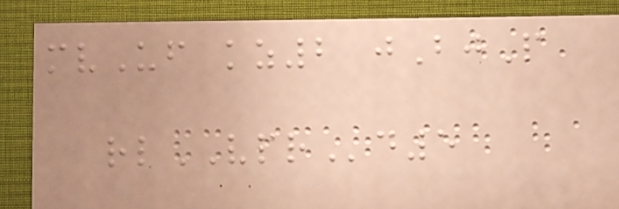mvUf kz2 jBjP
rlVPRd5
